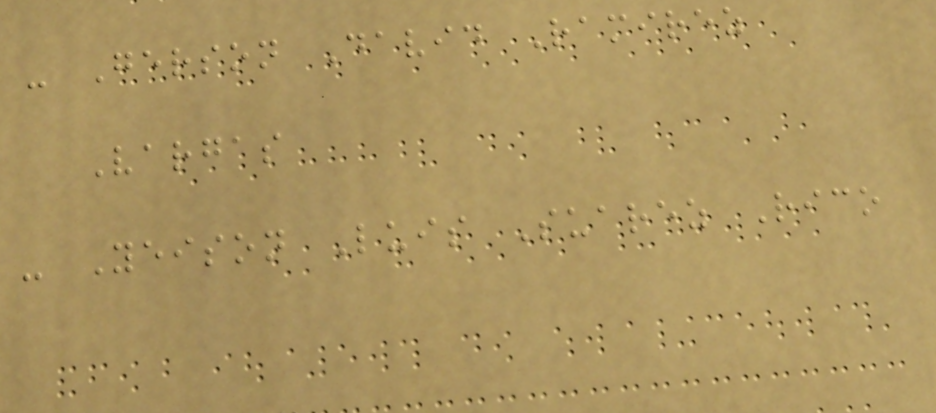- Gerson David Ramirez
Vargas
- Yeison Luis Suarez Rico
